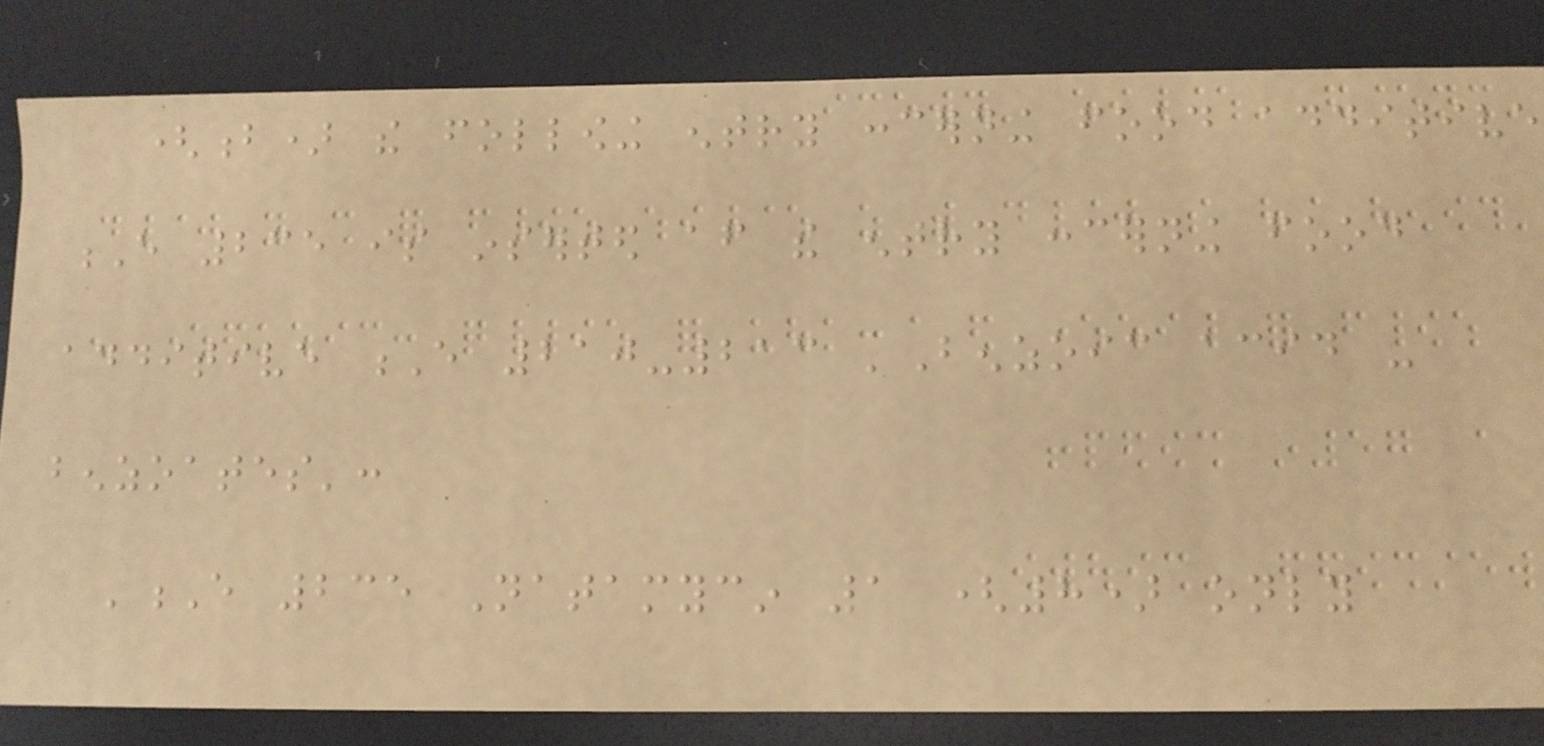(b) the following entry concerning food additive
E 235 is inserted after the entry concerning food
additive E 210-213 'Benzoic acid -
benzoates':
'E 235 Natamycin 1 (8) only
